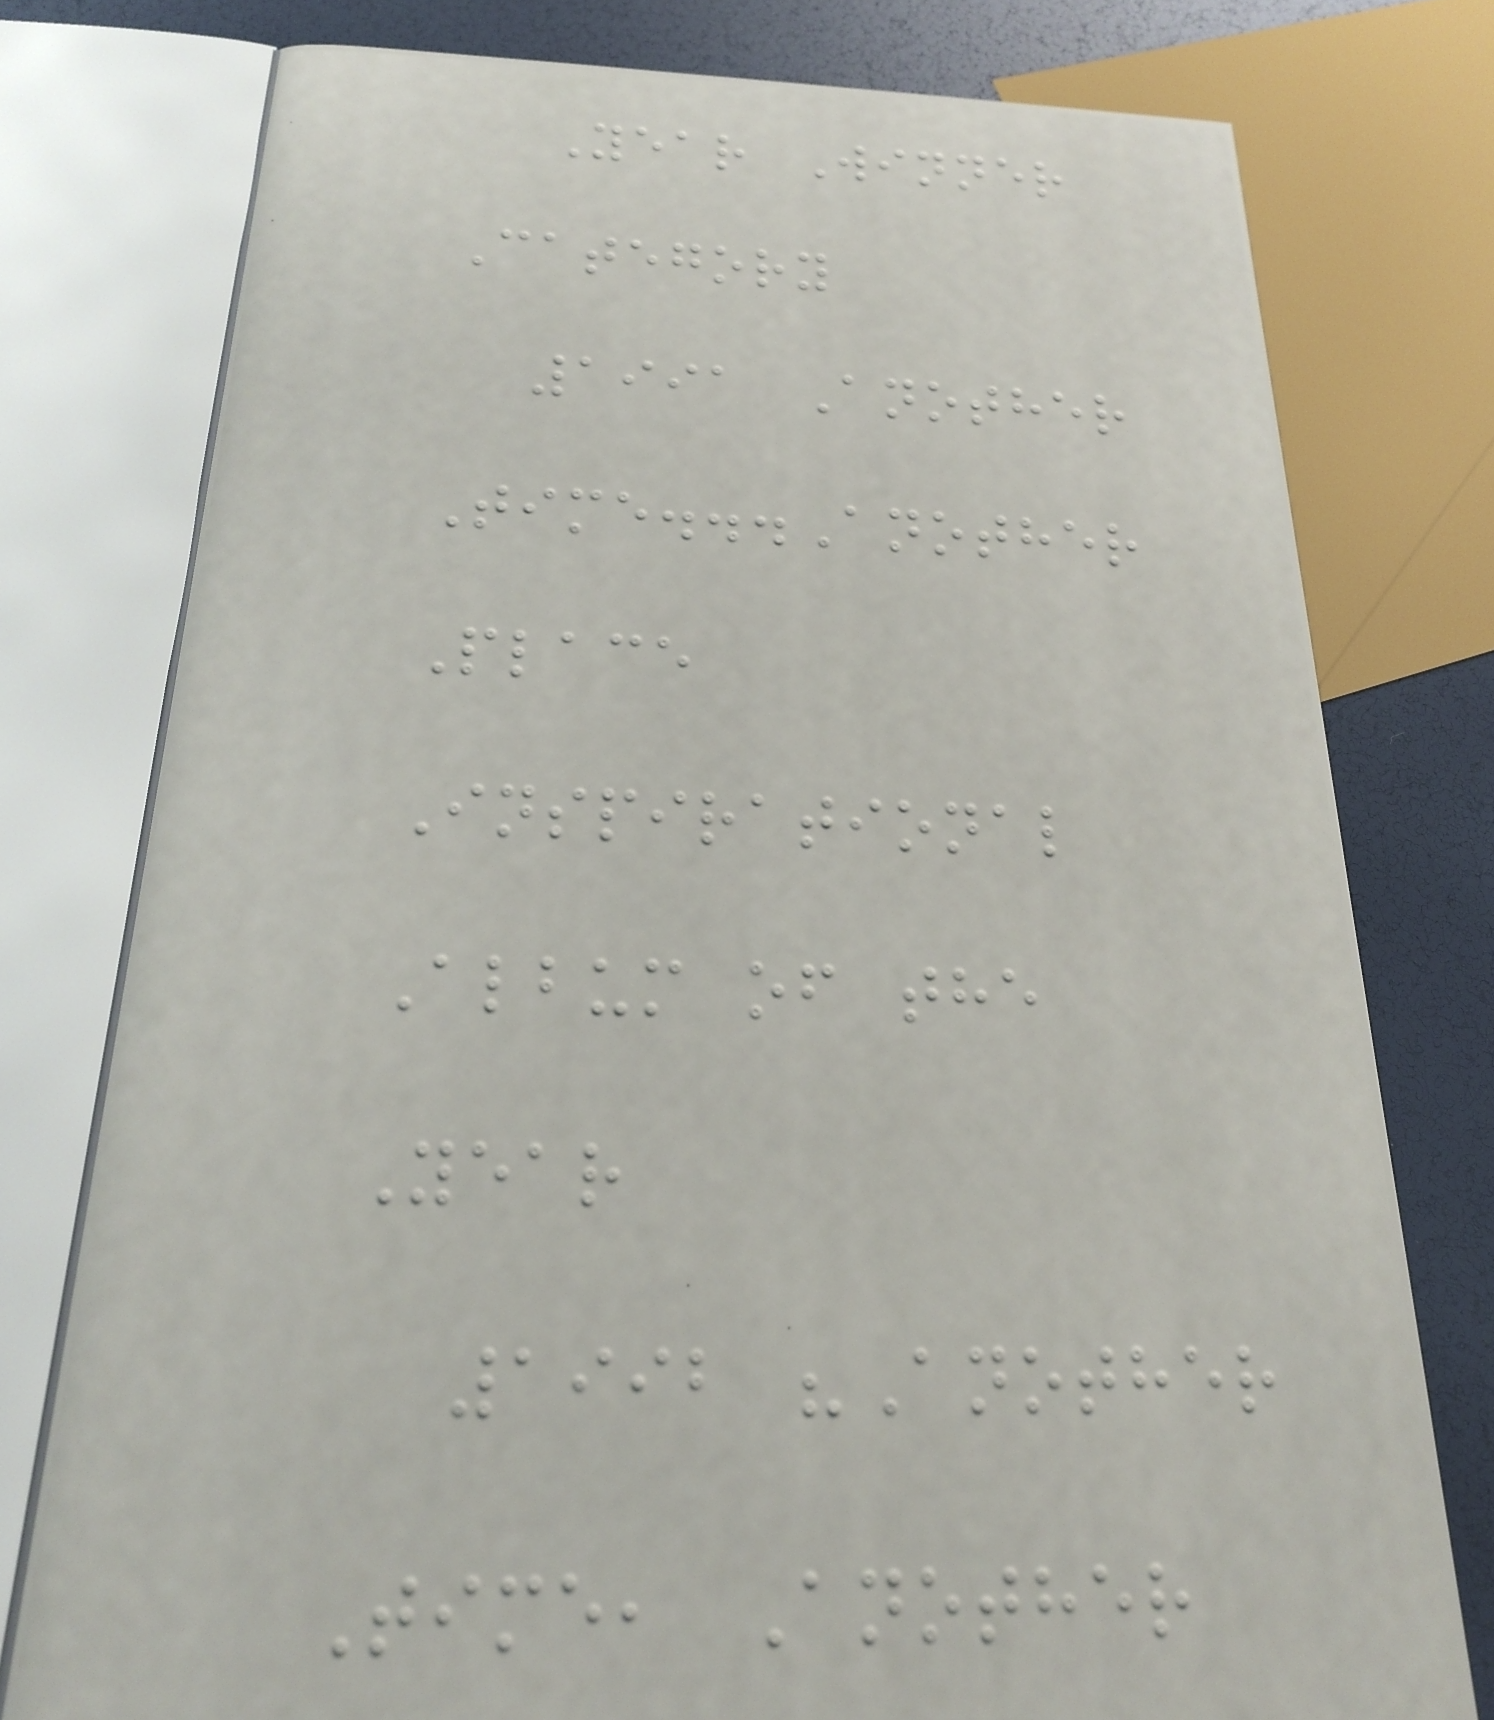Year Winner
Category
1991 Another
Time...Another
Place
Inspirational
Album of the
Year
1992 "Another
Time, Another
